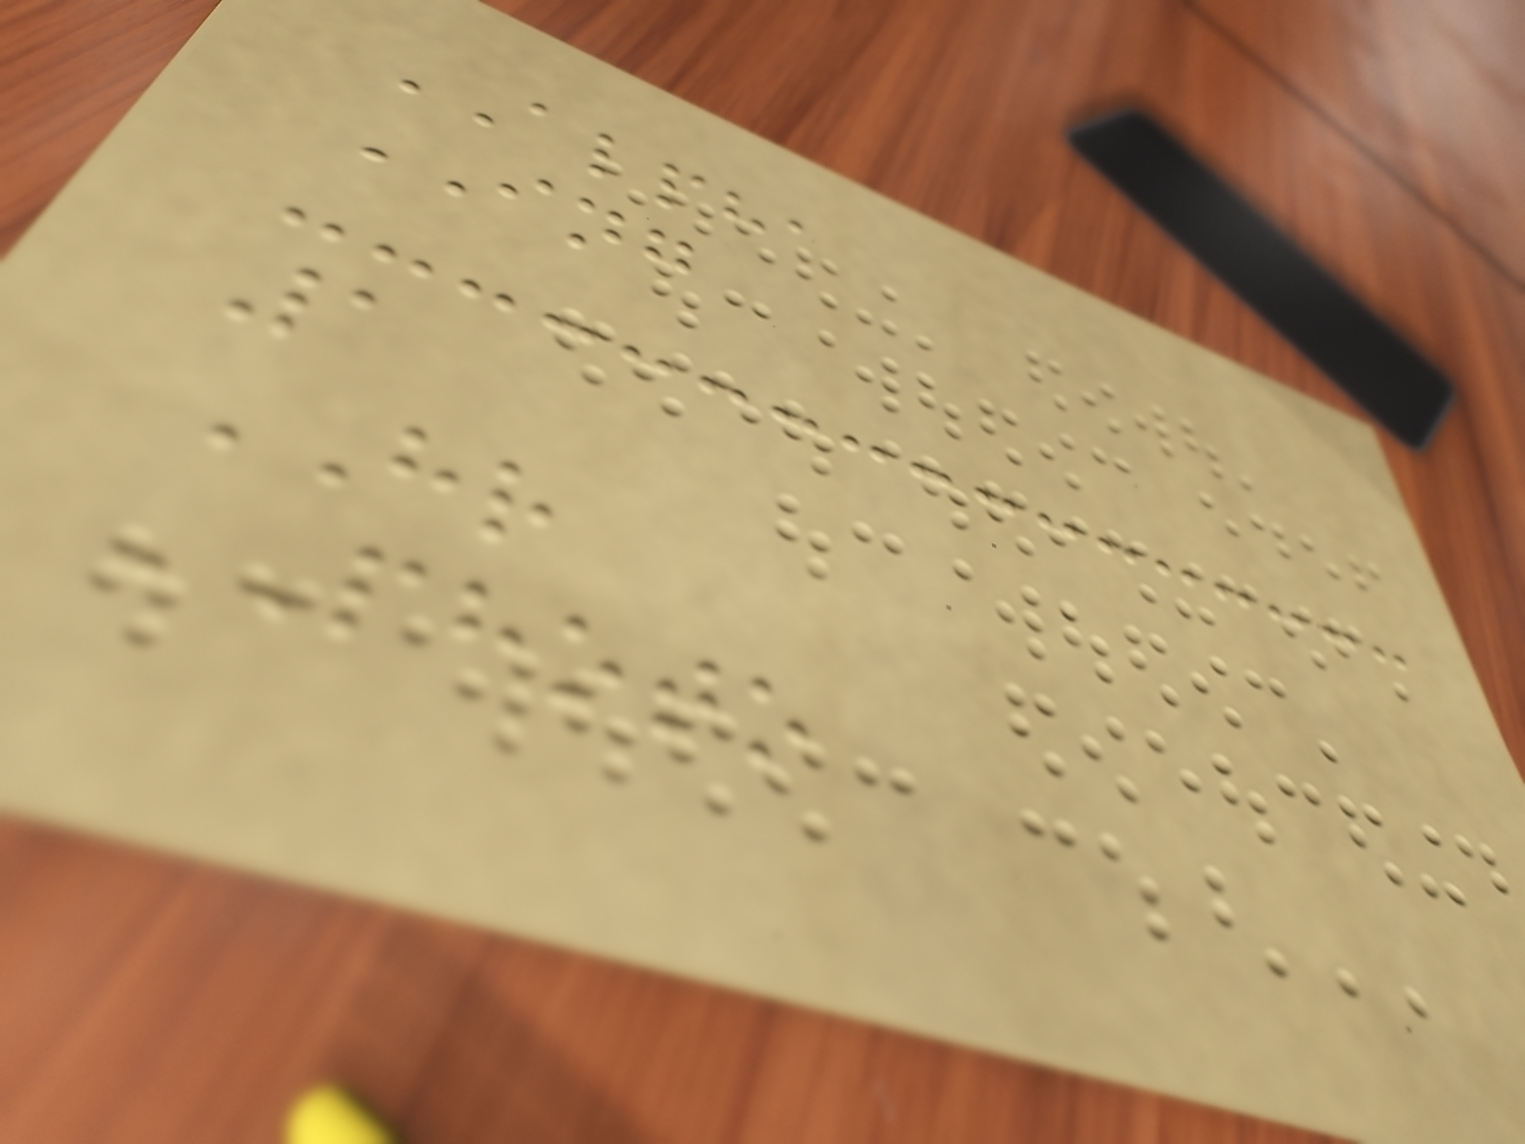ALPHA
ING
1
HR
PHOTO
